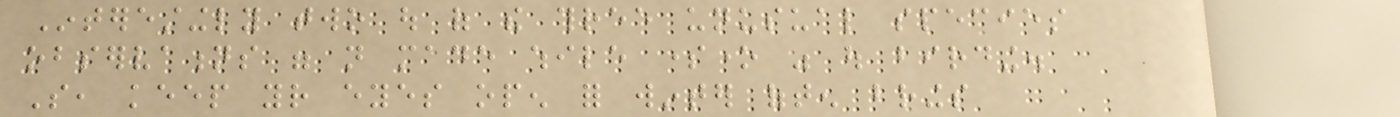Interestingly two out of the three unusual species
observations were not made while someone was out birding.
So, keep your eyes open for winter often brings
